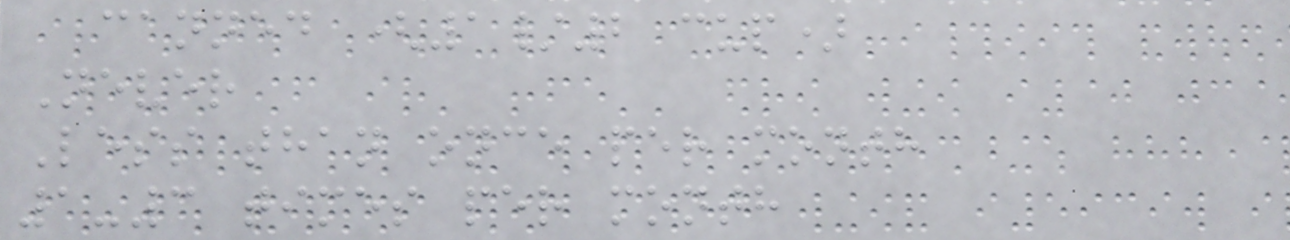canned (1/2 cup)
Never
Less than once per month
1-3 times per month
